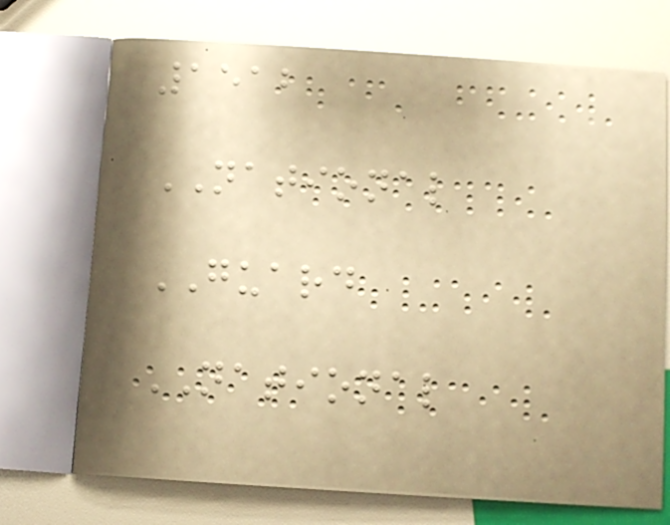1512
NATIONAL
GUARD
NATIONAL
